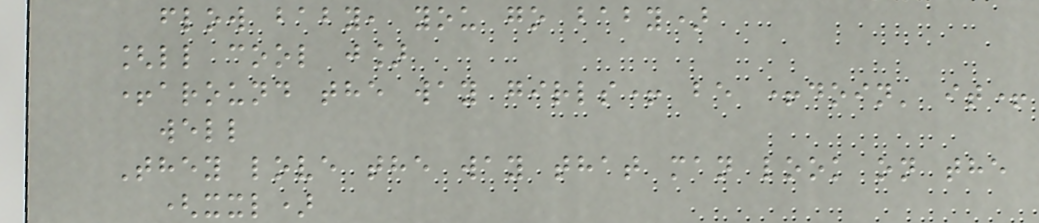flow baby, you go baby)
[ll cool j]
+around the way girls+ be +doin' it+
well
They love the way that man look on the
(xxl)
